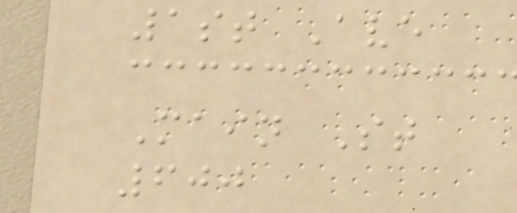1st Ave
Main St
600
